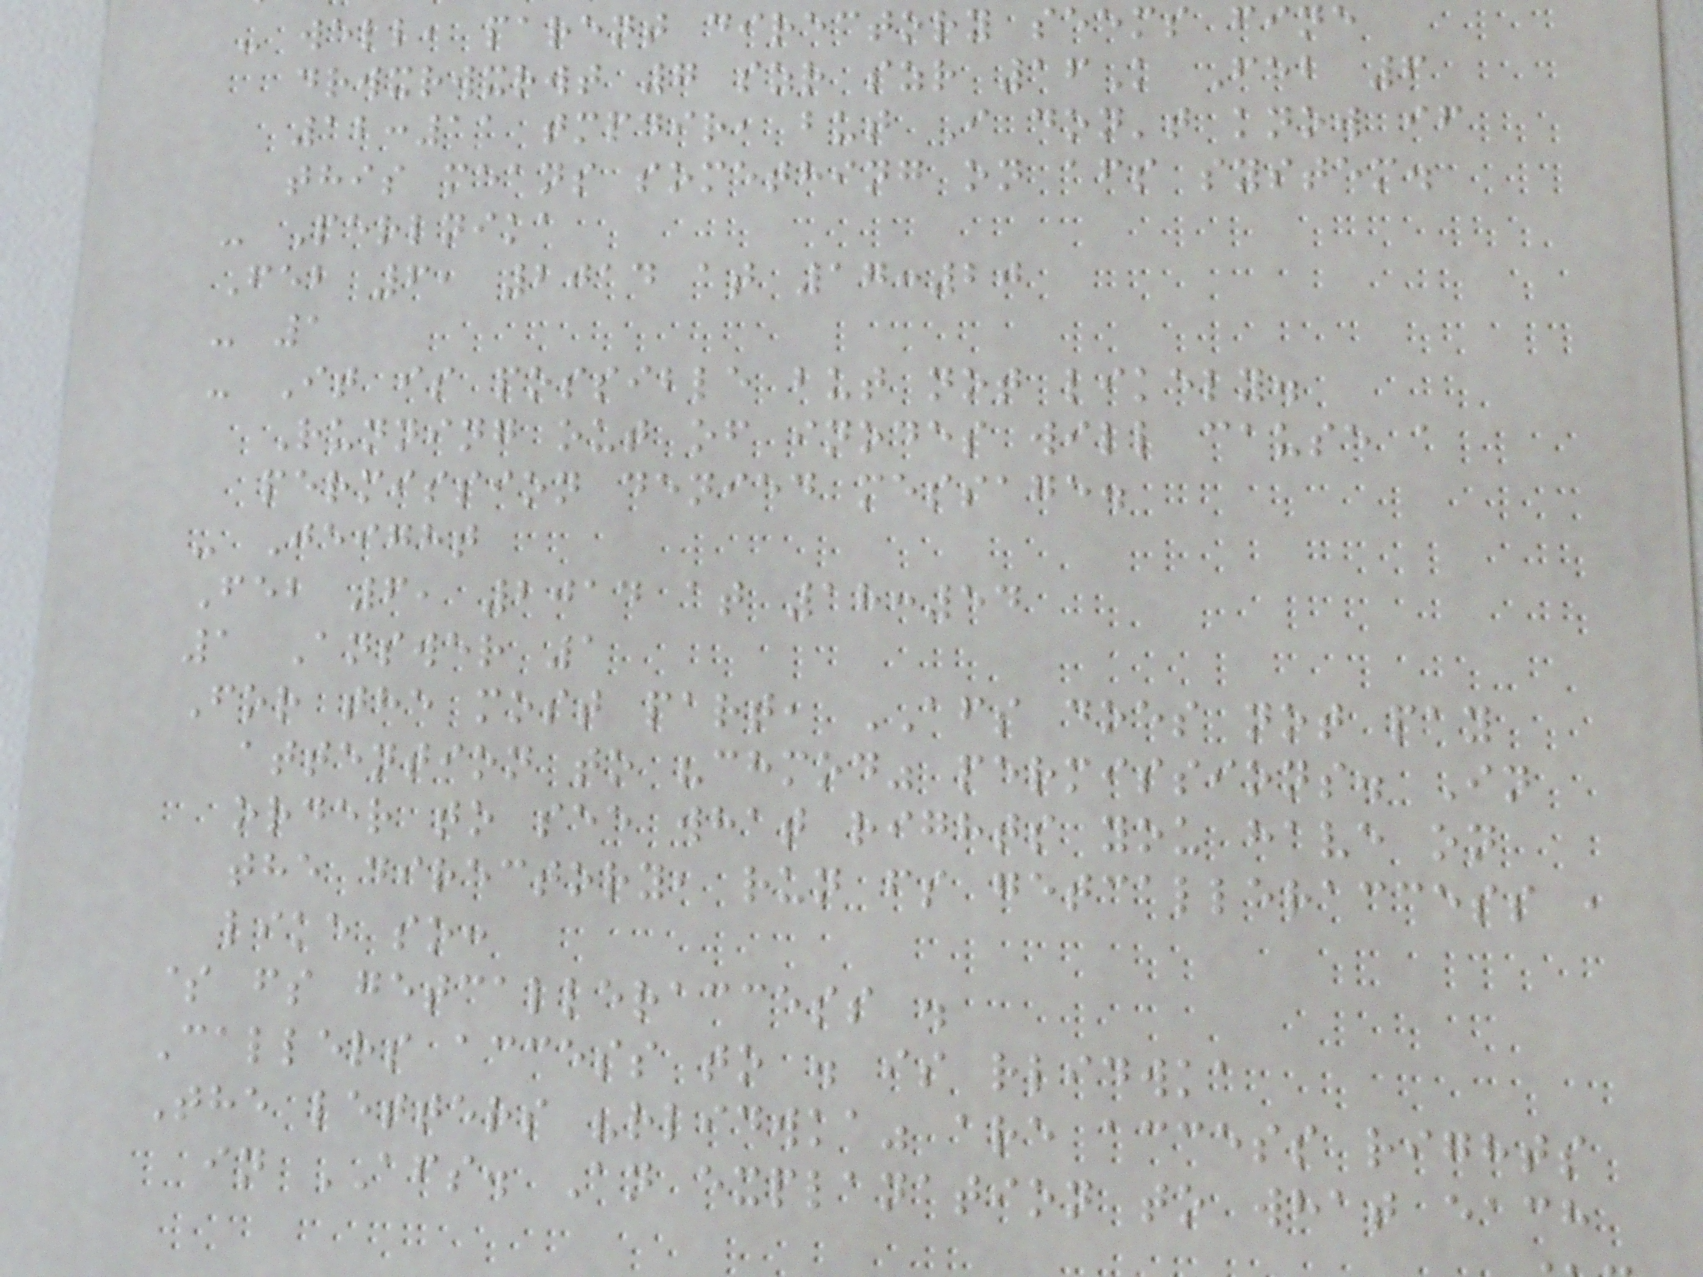- well, parent directory seems fine
drwxrwxrwt 7 szr szr 16K Feb 6
12:11 tmpdir, but I don't know if
this means something on afs system.
- Perlnika
Feb 6, 2014 at 17:20
- 1
- It is possible but not likely.
Running out of inodes will cause a
permission denied message.
- Jeight
Feb 6, 2014 at 18:54
1 Answer 1
For the most part, AFS does not pay
attention to "chmod" permissions. In
order to see what rights you have on
the directory, run fs getcalleraccess ,
like so:
$ fs getcalleraccess .
Callers access to . is rlidwka
The letters "rlidwka" are access rights
in AFS. An explanation to what each
